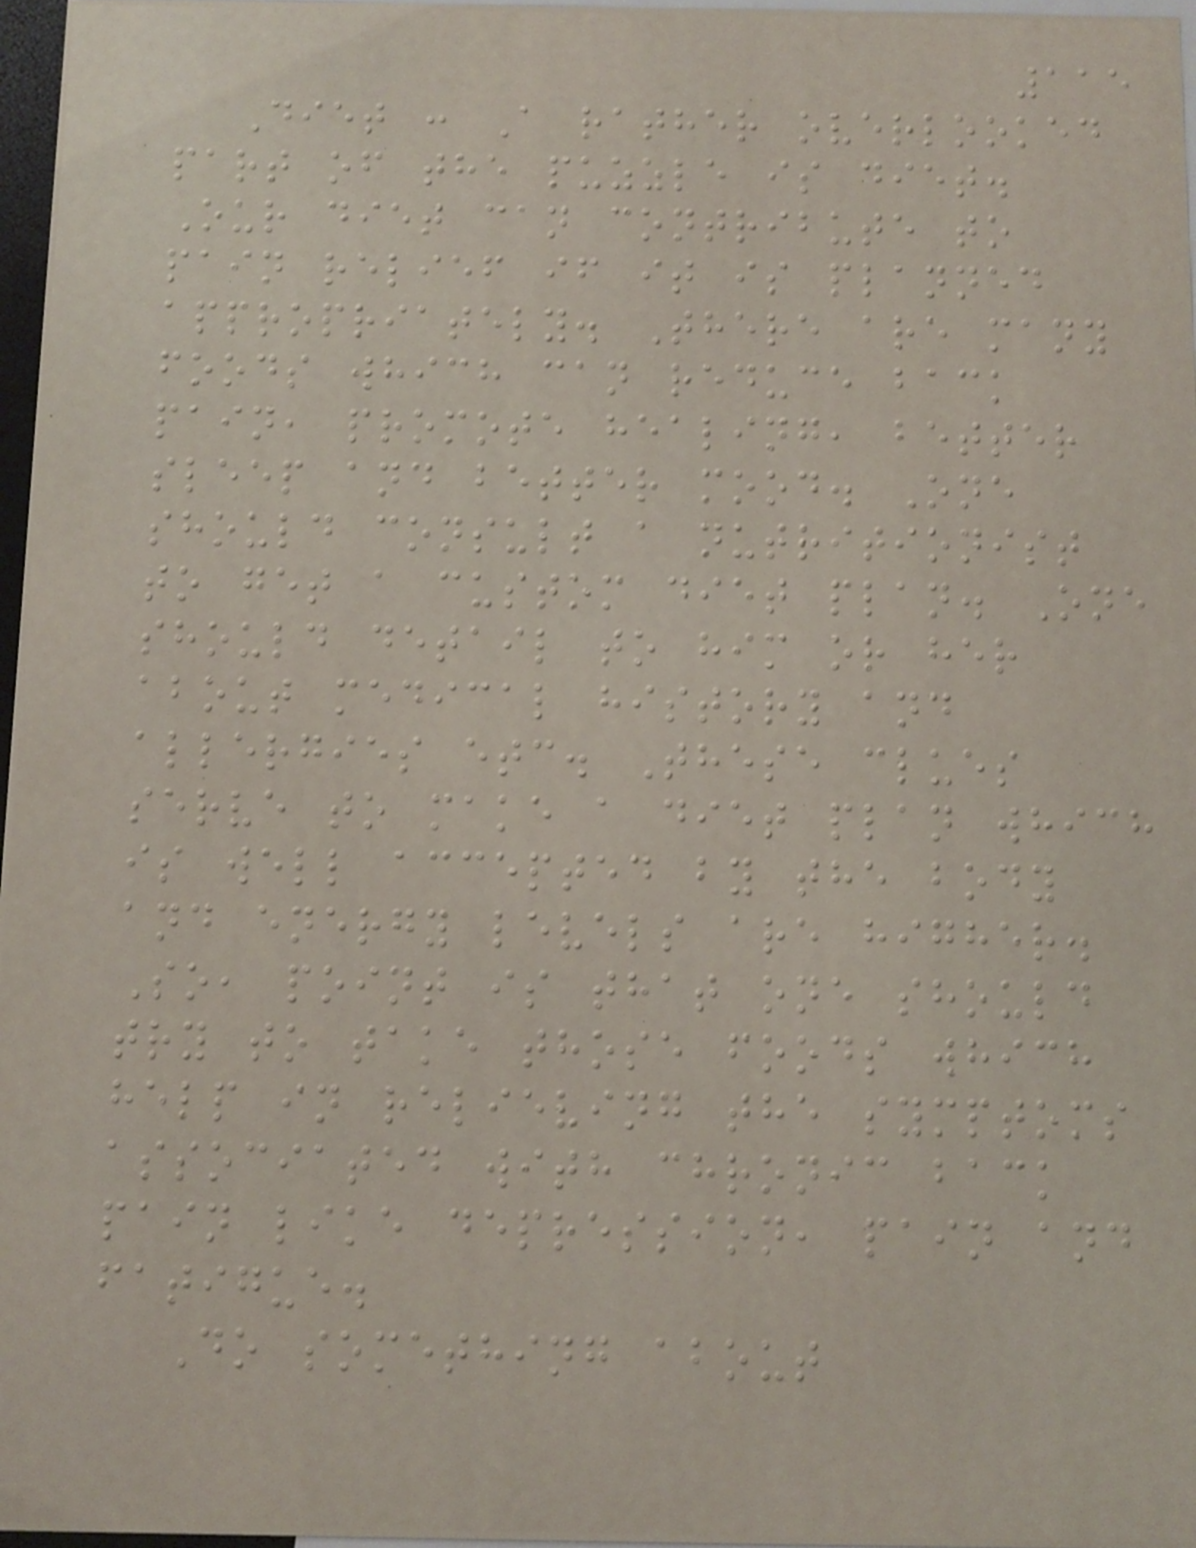115
Diet : A rather overlooked
part of the puzzle is diet.
Our diet can contribute to
pain relief if it is planned
appropriately. There are many
foods which can reduce back
pain, promote healing, better
sleep and better mood. One
should consult a nutritionist
to get a custom diet plan. One
should detail to him or her
about medical history and
allergies etc. These clues
serve to make a diet plan which
is well accepted by the body
and energy levels are higher.
So, point is that one should
try to take those foods which
help in relieving the symptoms
associated with chronic back
pain like depression, pain and
fatigue.
Do something about
